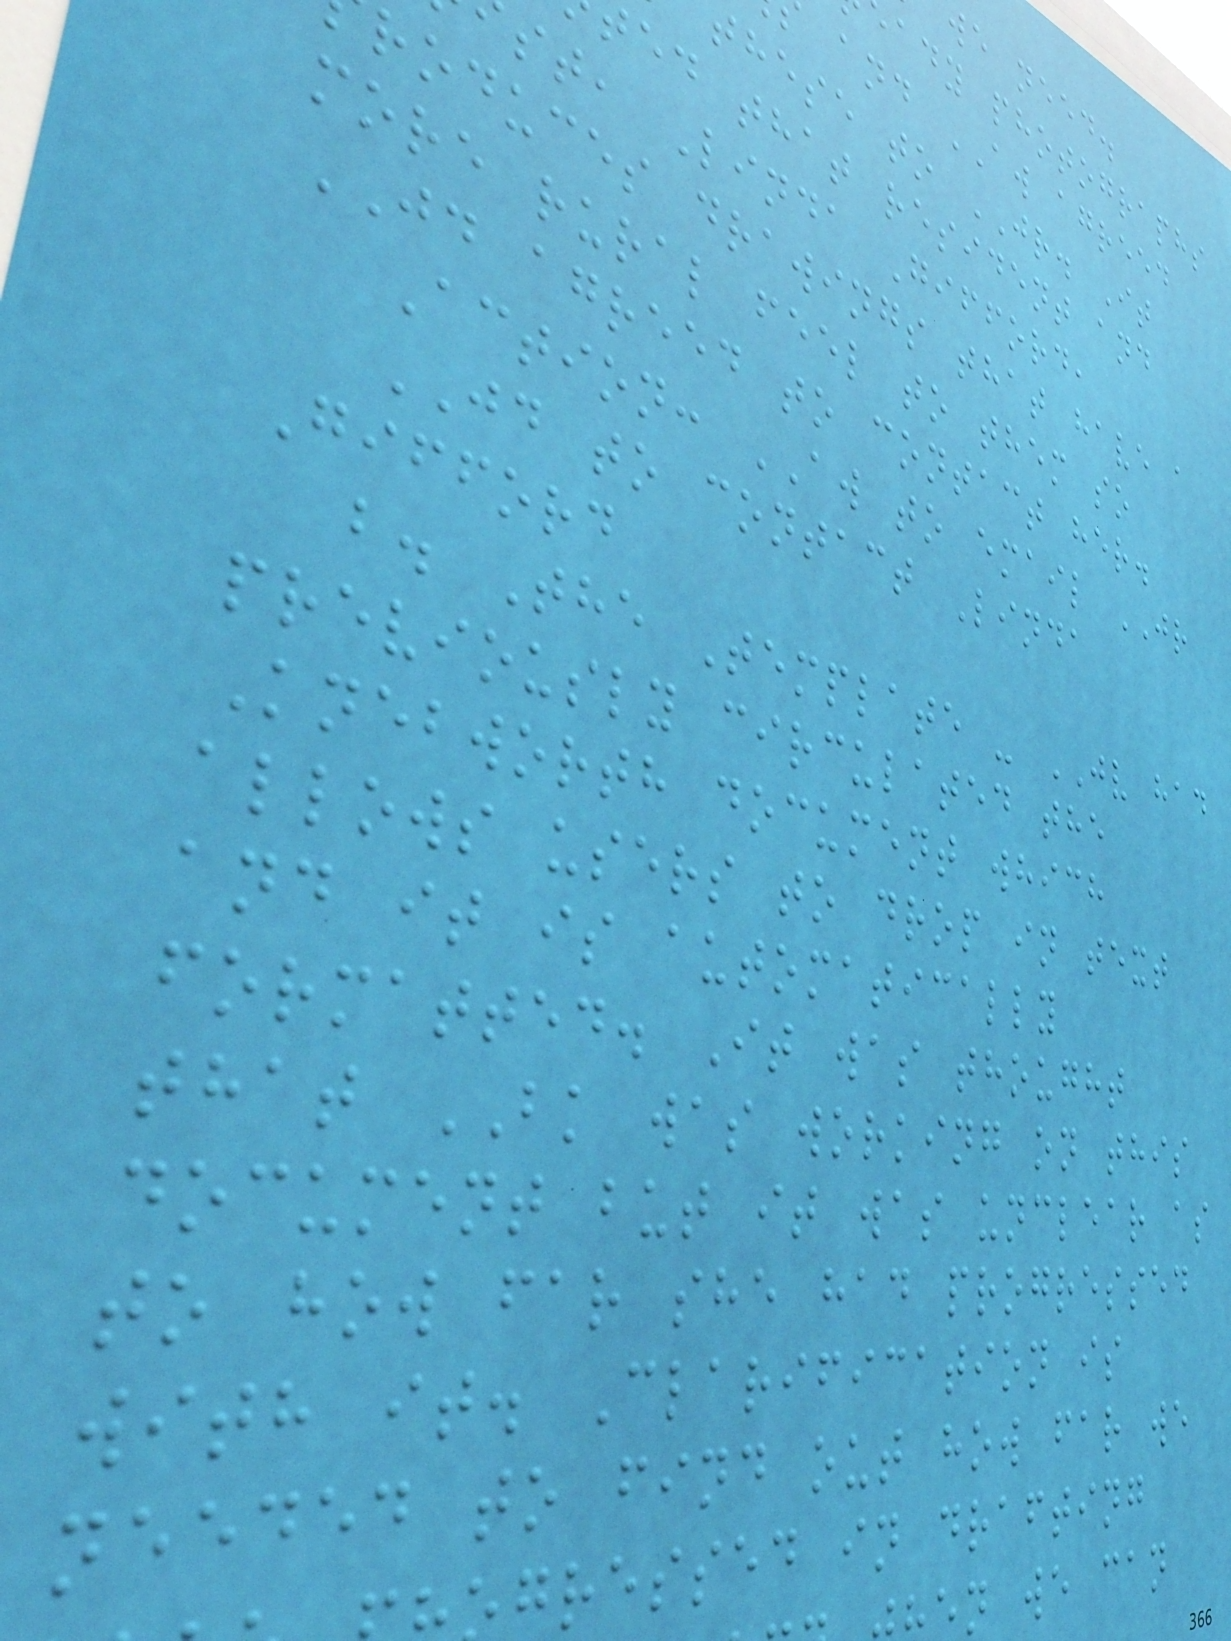we need.
ady photographs
and AW agreed
these to JR. It
ed that resident and
st, Linda Gifford,
roduces drawings that have a
more rural feel to them so
JD agreed to contact her.
Action: AW to email JR
JD to contact Linda
Gifford
b. The Template - JV had
previously circulated the
Knebworth document which
allows users to drop in text
and it is automatically
formatted. It was thought
that BK was working on this
document but it was unclear as
to how far she had progressed
with it. Clarification is
needed to find out how far we
gressed in drafting
n we can
